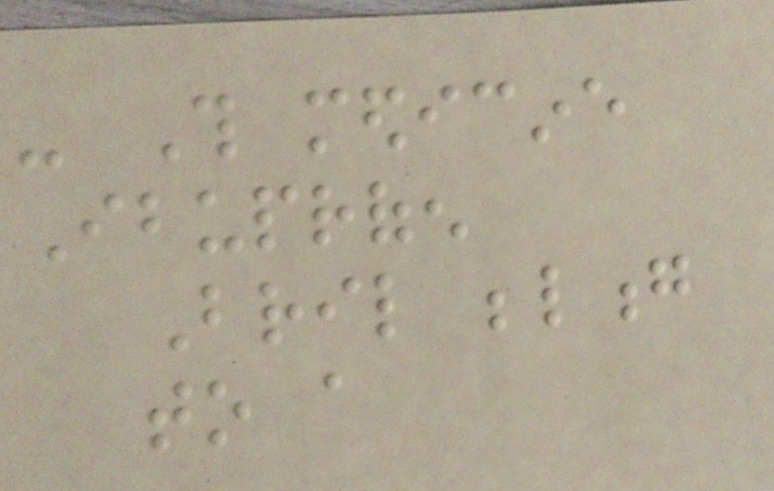- This medicine
Ibuprofen
Bril belong
to a
